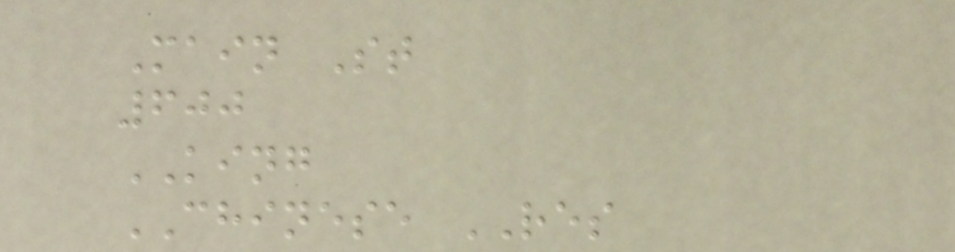Main St
600
KING
CHINESE RES
